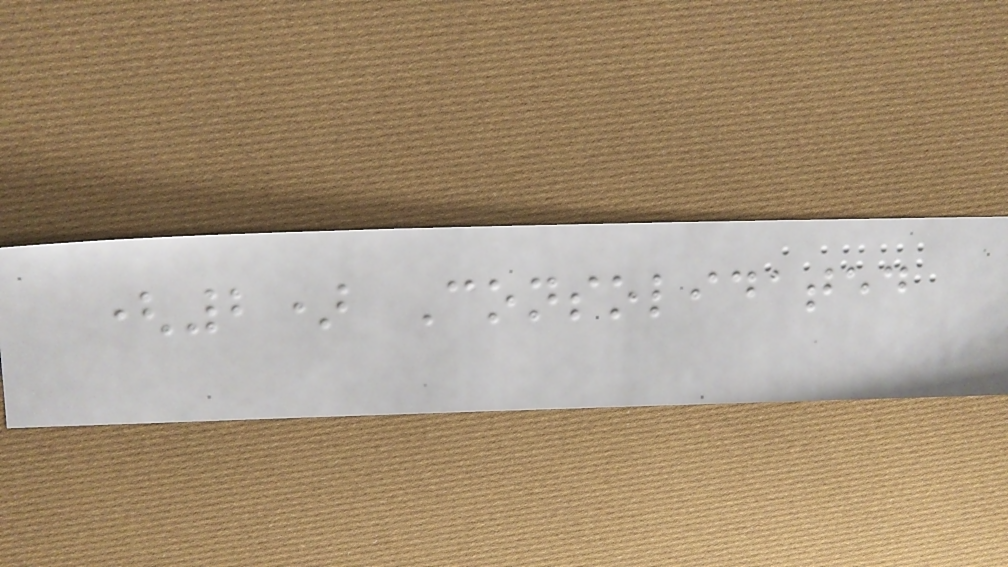(2) Consolidated
